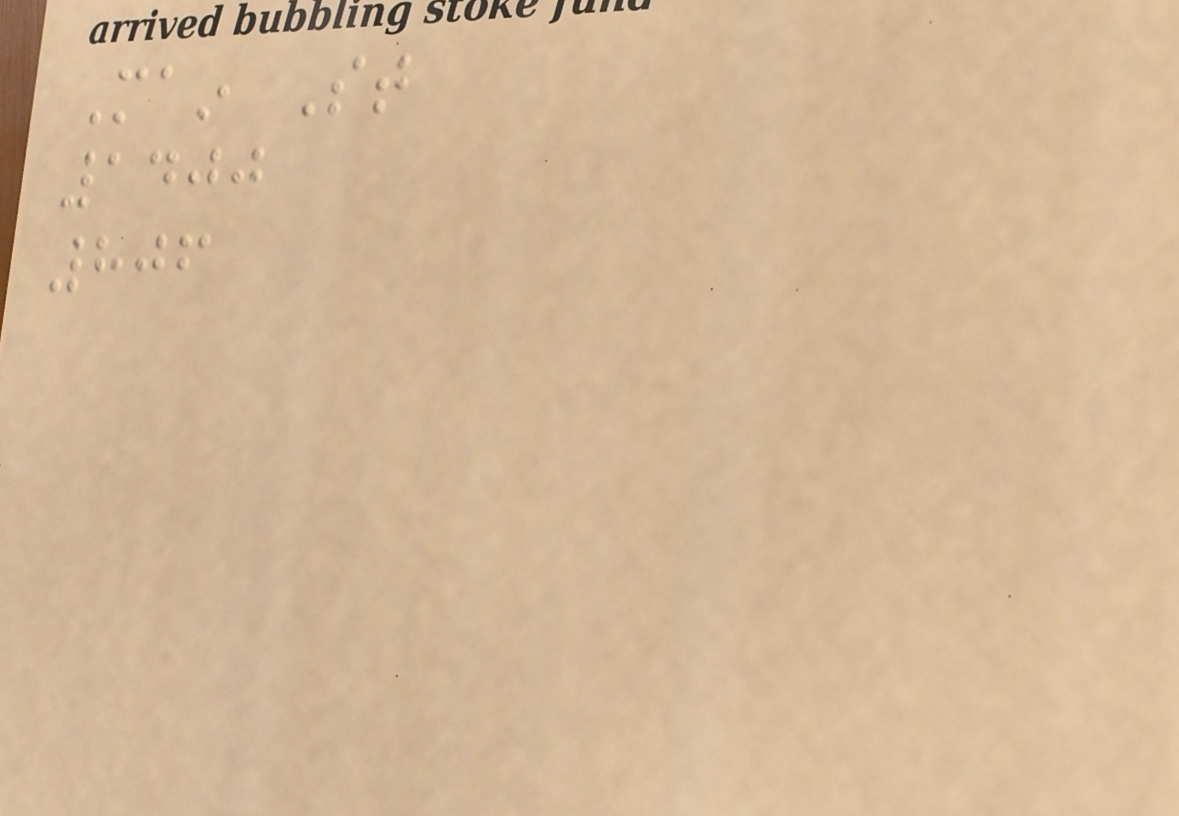Main St
1400
806
